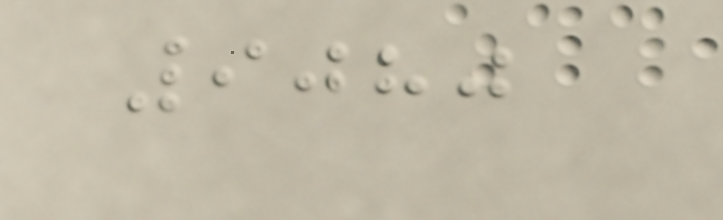9080
